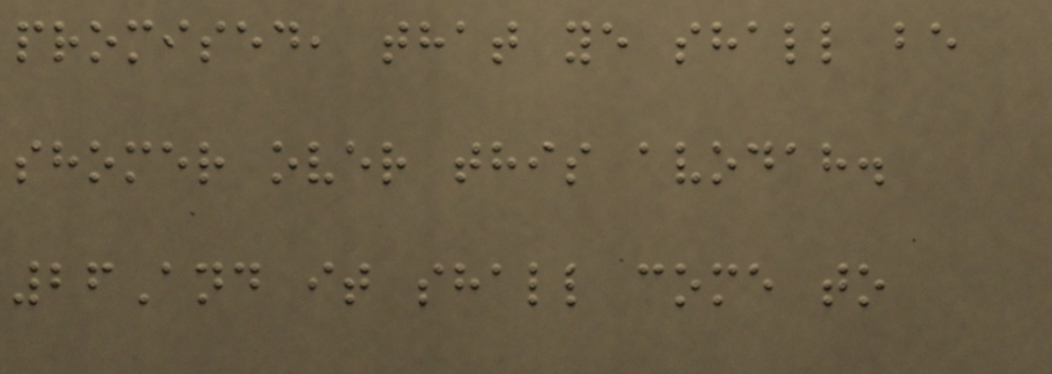promised, that ye shall be
shomer over this avodah.
26And it shall come to
